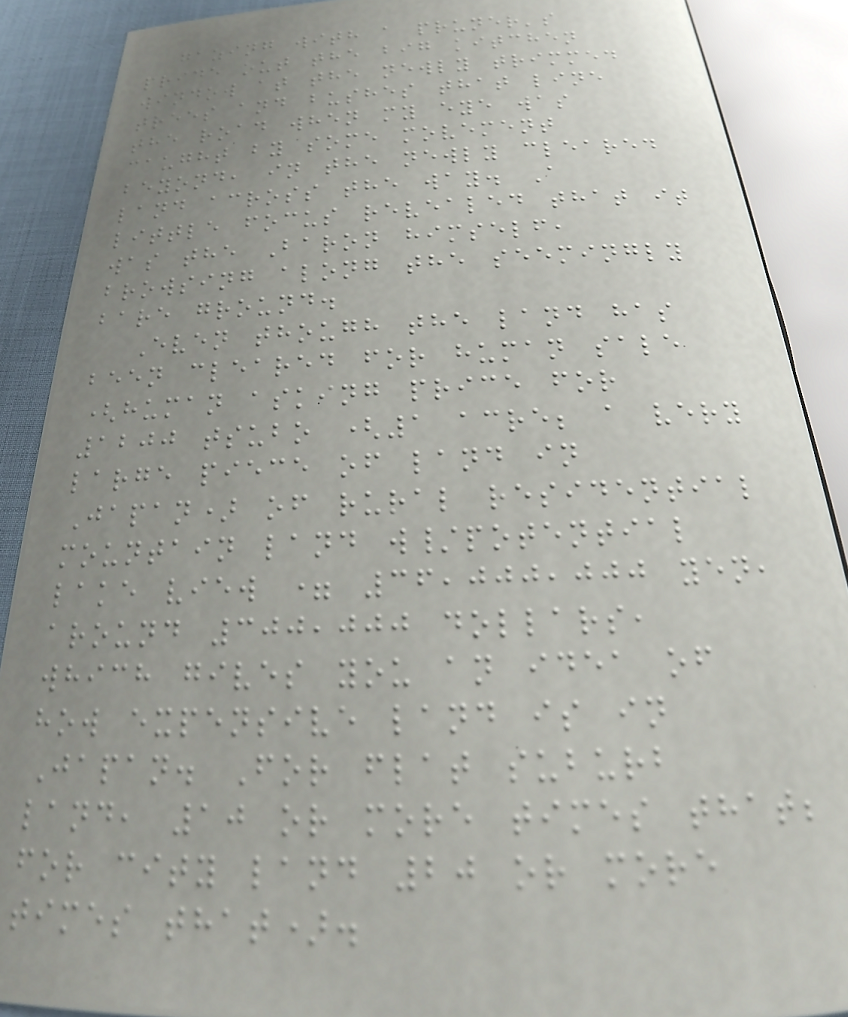gazing with a pruner's
pride out the big kitchen
window at the newly trimmed
trees and bushes that line
the road when my eye was
caught by some movement
beyond, in the newly cleared
land across the way. A
little focus revealed that it
was the Baron himself,
browsing along the seemingly
bare ground.
Even though the land has
been cleared for human sale
(human asking price for
1200 tsubo (1 acre; a very
large piece of land in
Japan) of rural residential
mountain land w/potential
lake view = 36,000,000 yen,
around 300,000 dollars,
which gives you an idea of
how expensive land is in
Japan. For flat suburb
land, 10 or more times that;
for city land 20 or more
times that).
